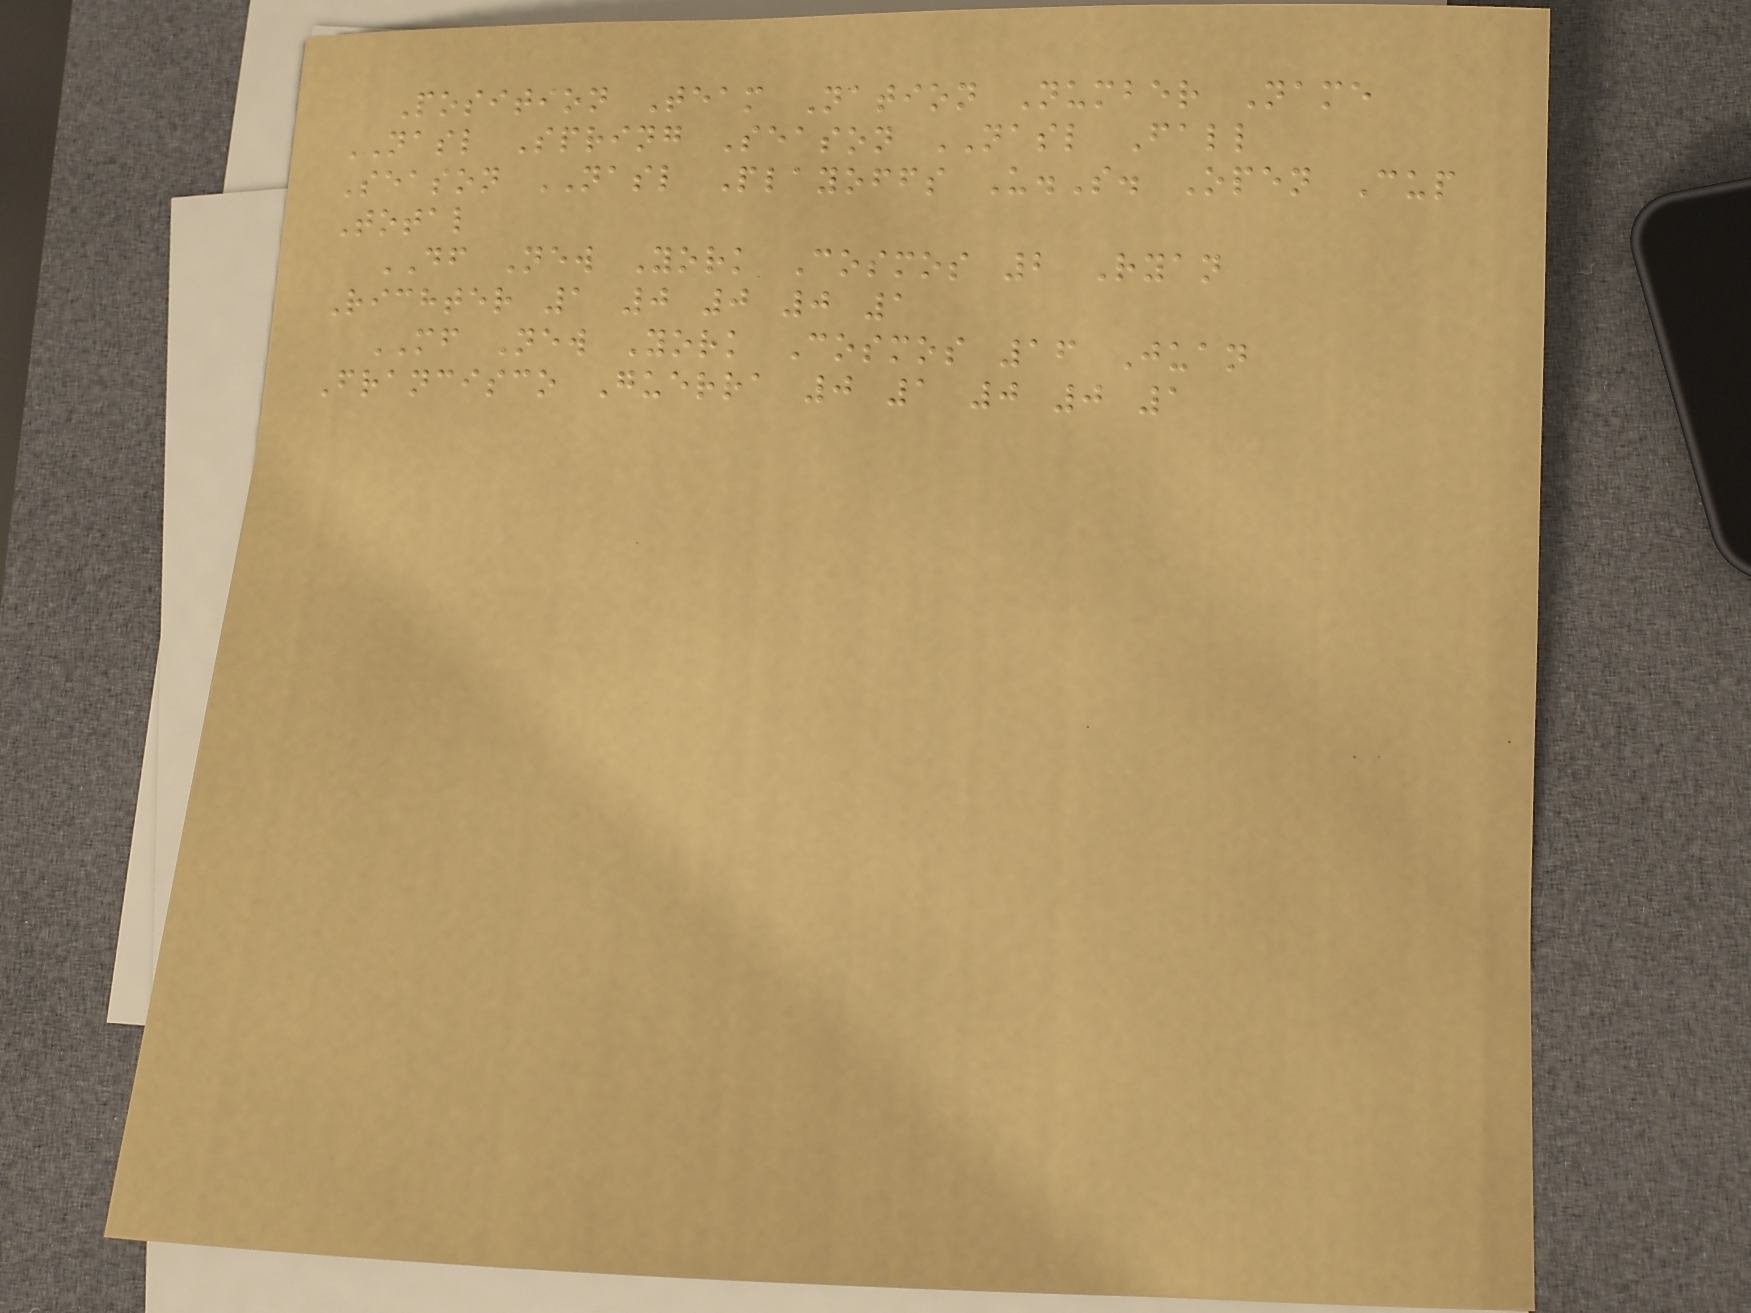Position Team Nation Number Name
NASL Spring Season NASL Fall
Season NASL Playoffs U.S. Open Cup
Total
DF New York Cosmos 2 Ryan
Richter 1 0 0 0 1
MF New York Cosmos 16 Juan
Francisco Guerra 0 1 0 0 1
